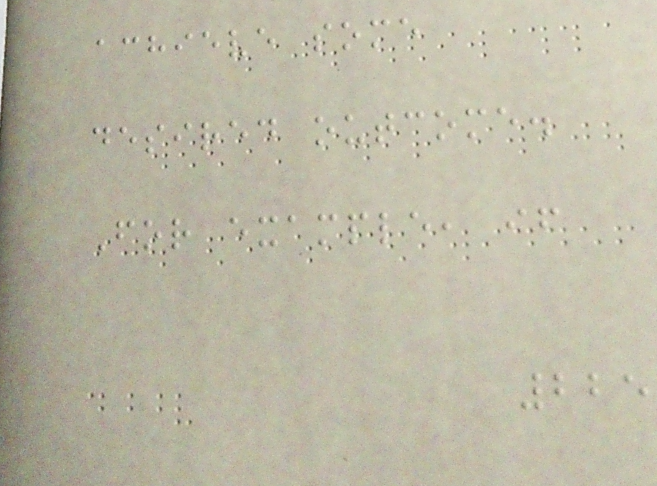achieve some
desired outcome.
For example, if
225
